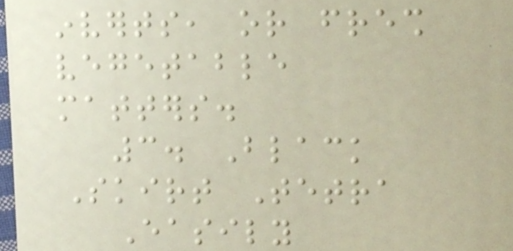inverts, or fresh
vegetable
matters.
3. Black
Skirt Tetra
Easily
